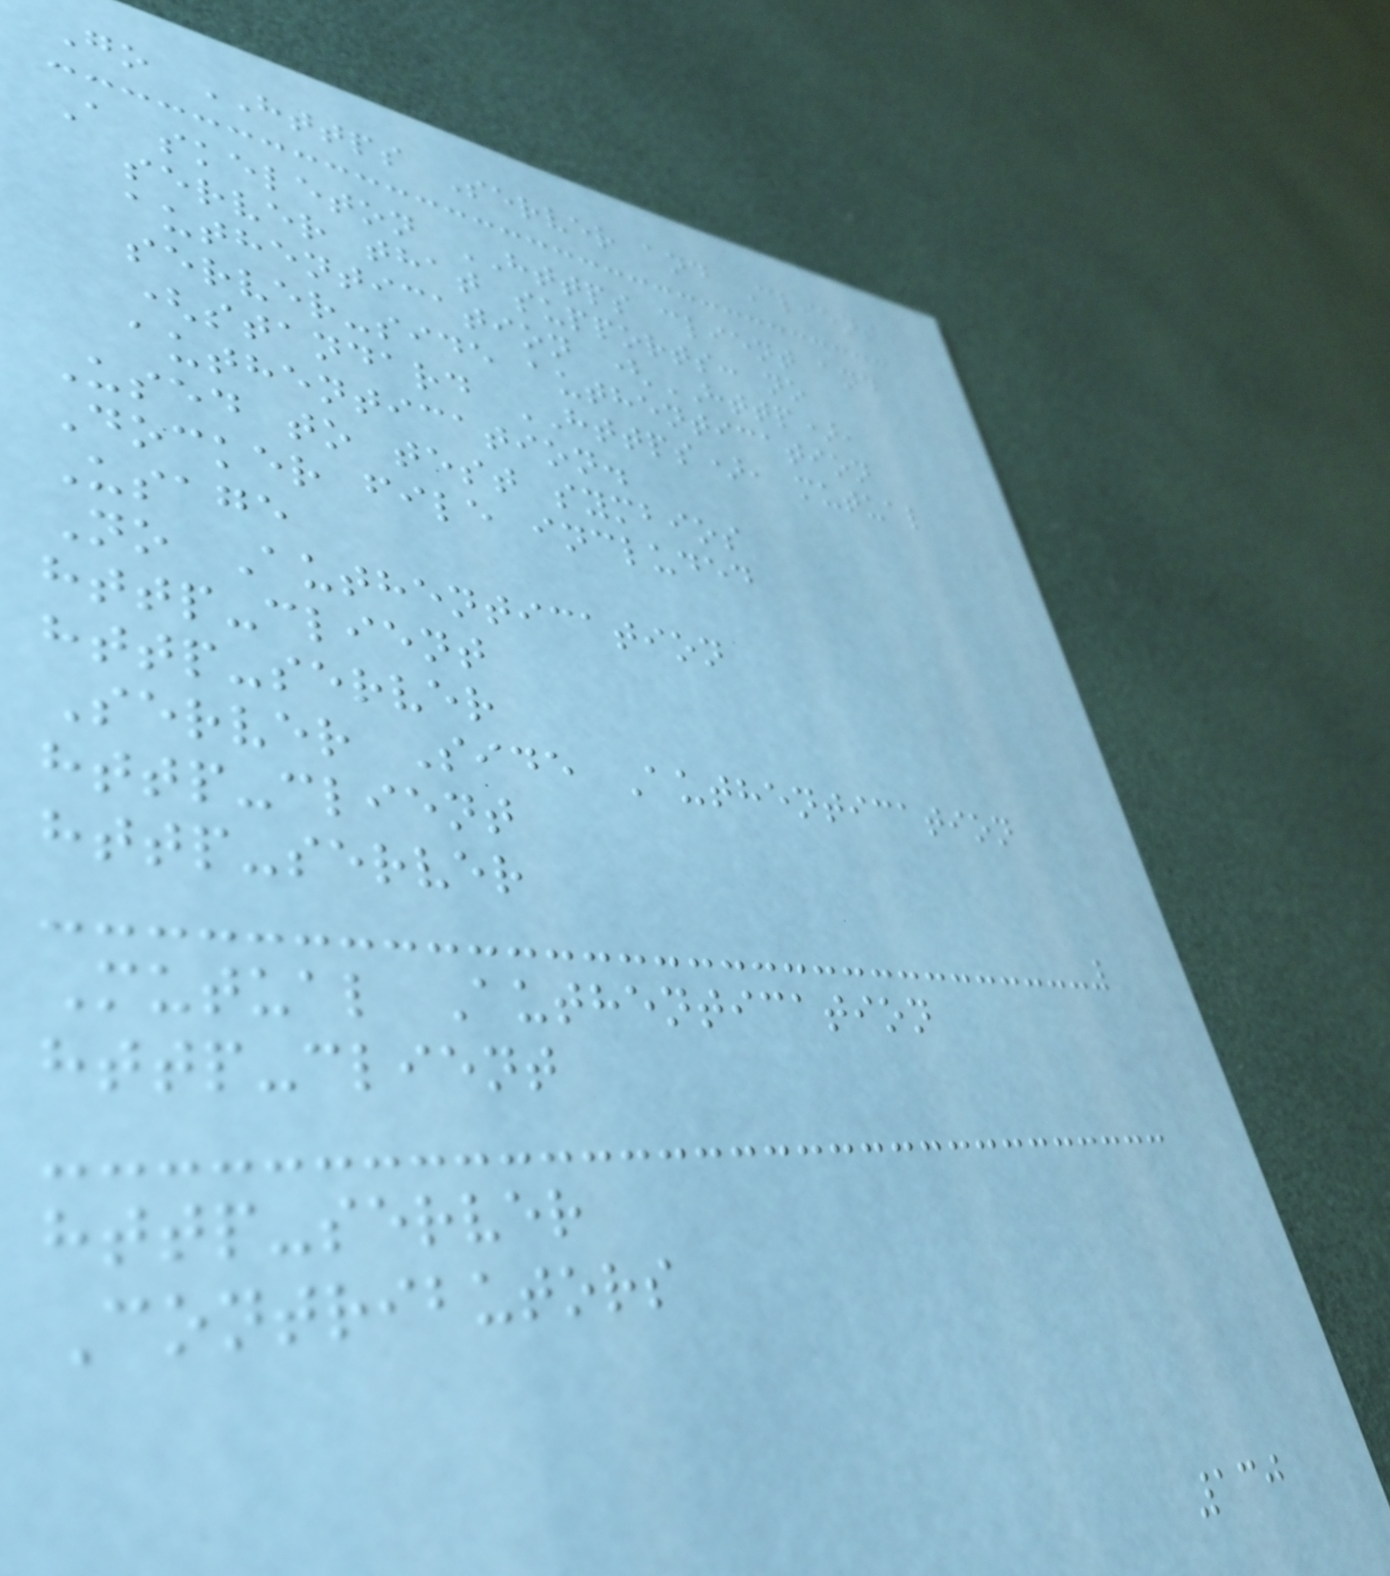Go HTTPS Server and Client
A skeleton HTTPS client and
server that supports: no
authentication (HTTP),
server-side authentication
(standard HTTPS), mutual
authentication.
Used to test symbios
Docker file included
Usage
No Authentication
http-client
http-server
Server Side Authentication
http-client
http-server
Mutual Authentication
http-client
http-server
Contributors
130
